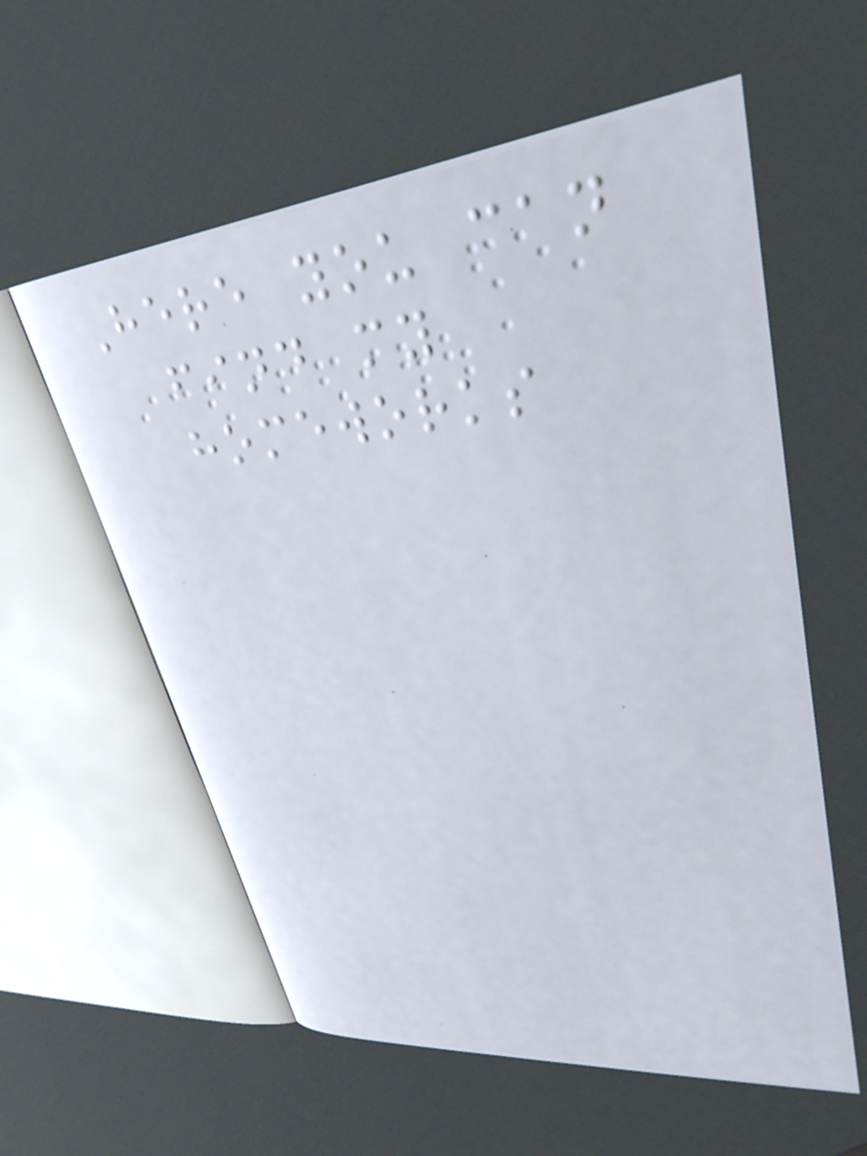Here you can
find my
homeworks
